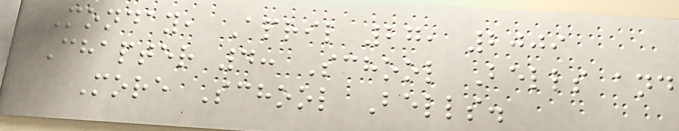Monday, April 27, 2009
Chapter 4: School Bells and
More School Bells.
